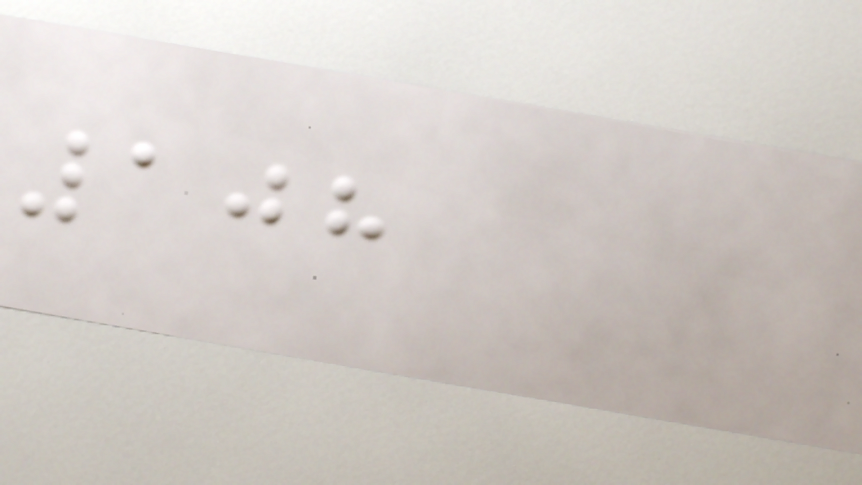108
